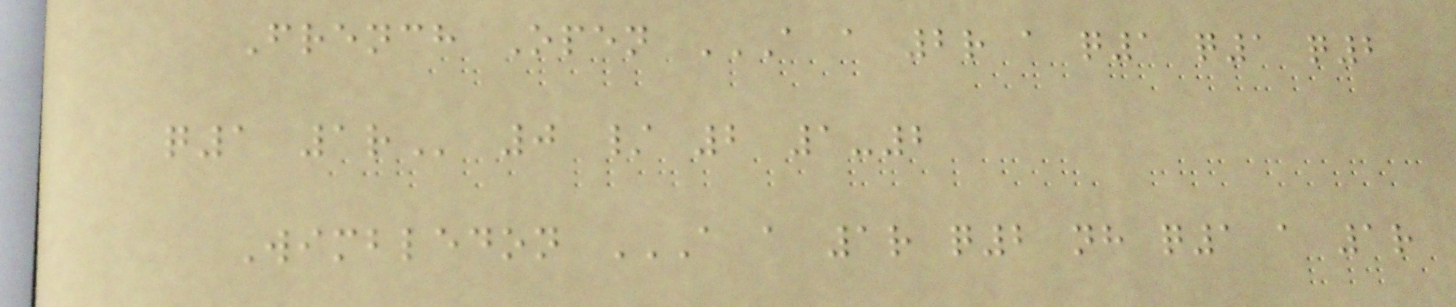French Open A A 2R A Q1 Q1 Q2
Q1 1R 0 / 2 1-2
Wimbledon A A 1R Q2 NH Q1 A 1R
